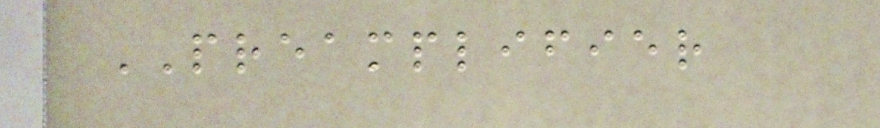PREAMPLIFIER
